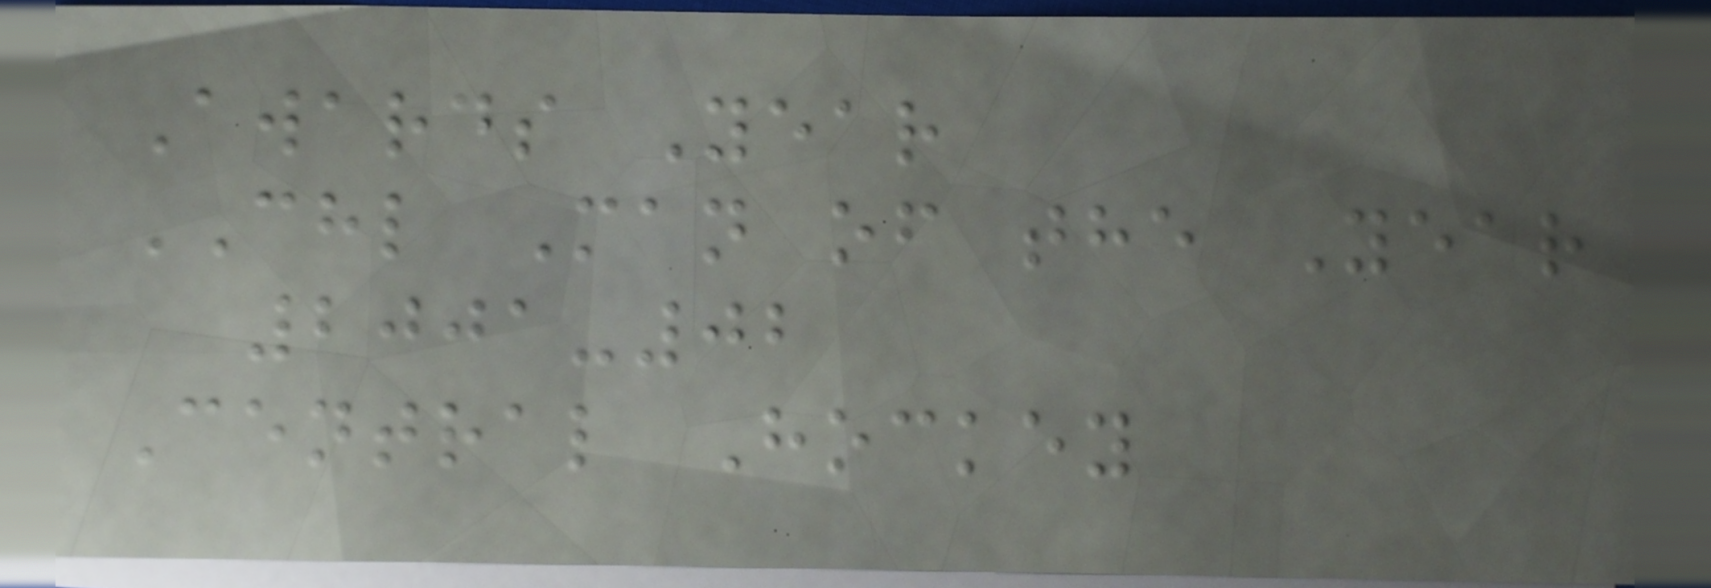Awards Year
CHL Man of the Year
2001-02
Central Hockey
